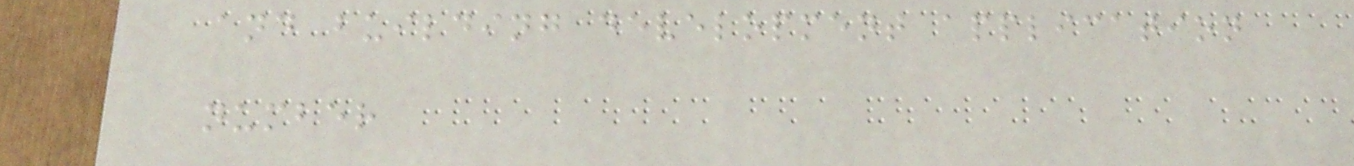and building development application
number
